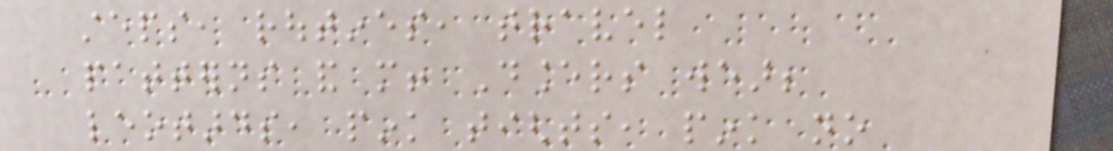steps, routines, travel
patterns and more! Dancers wear;
leotards, pink tights, pink no
